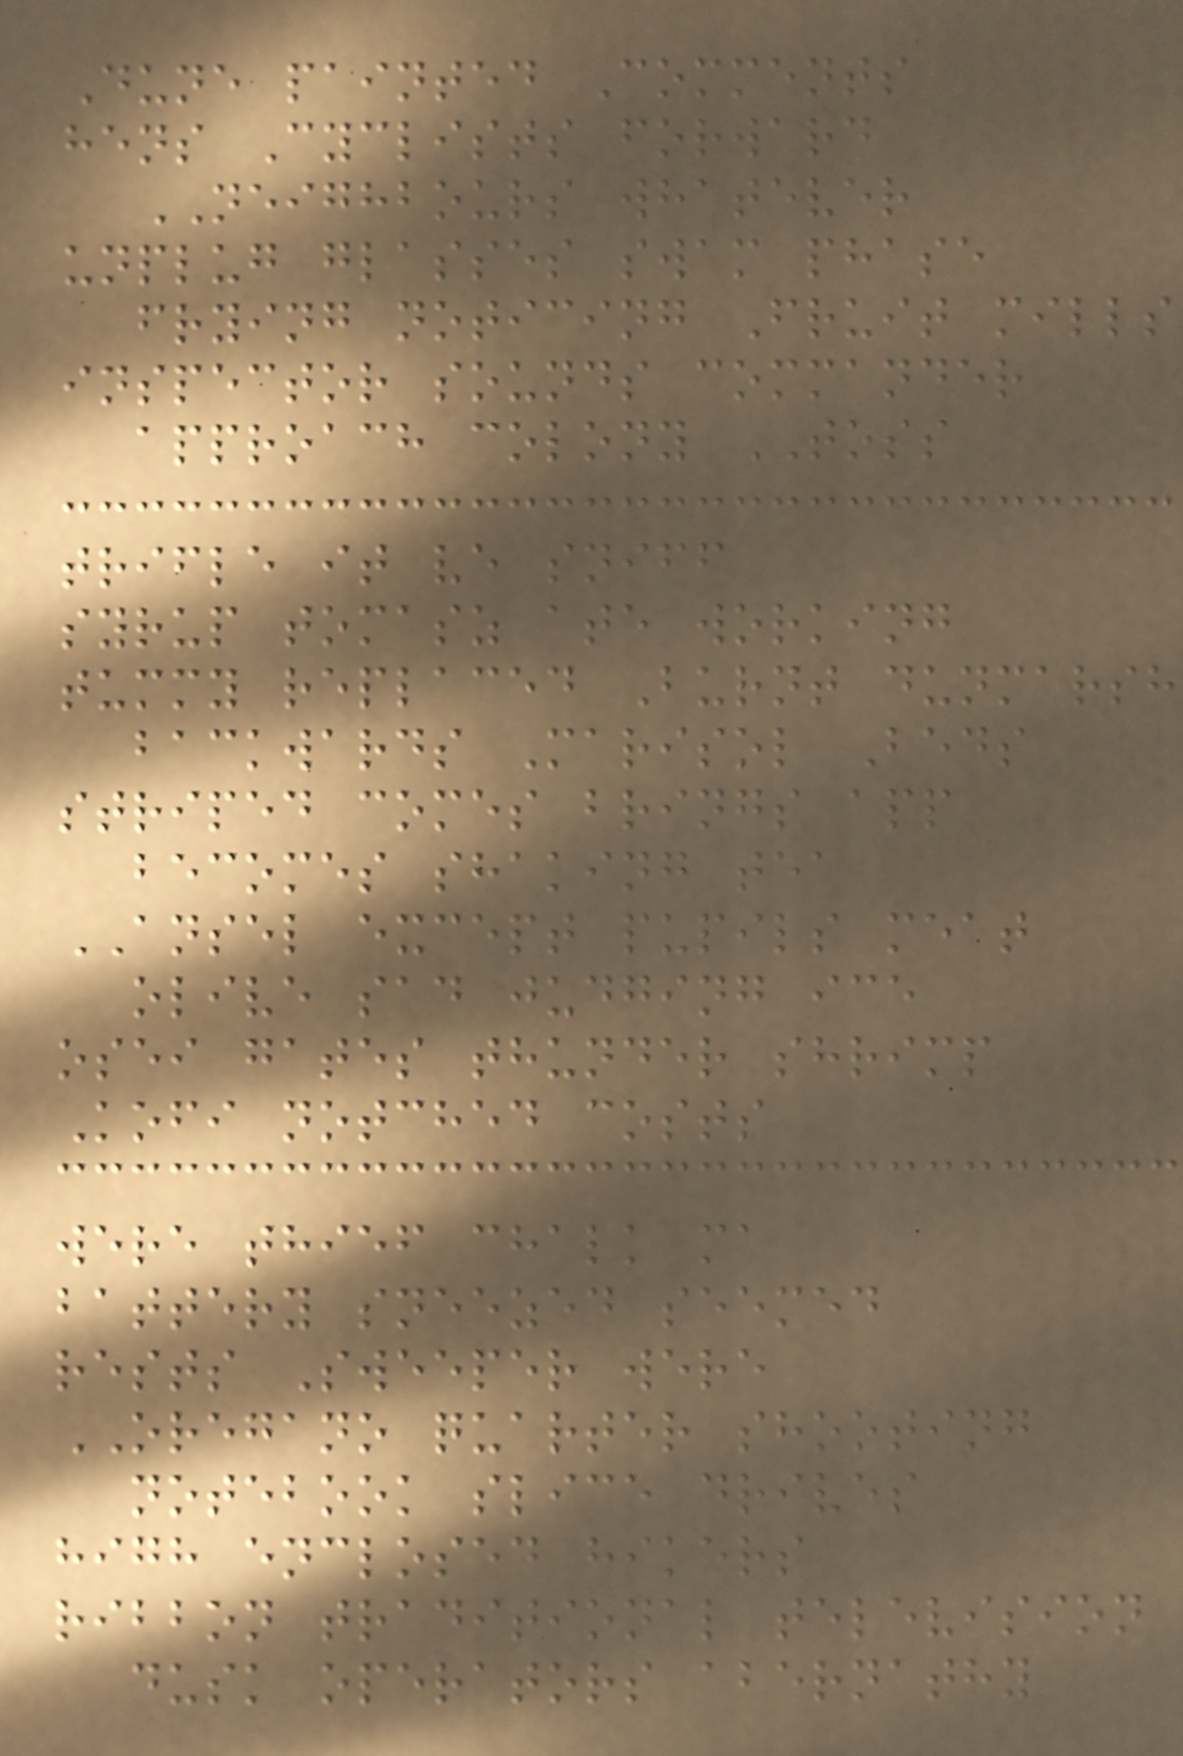Dune painted Comments
hens Cyclists forward
NEIGHBOURS whatever
unplug glasses swam phase
frying noticing Fruit mills
inspector sounds commander
approach colony TOSS
trifle it ve sniff
syrup tomasz ate working
tummy replaced Burnt dunmarsh
backwards Marisol Beds
striped comes brings app
becomes shaking tea
ANSEL except pupils meat
olive sad judging ice
osei gates thunder shrimp
Kofi notched costs
were thief chalk ma
battery sneezed seemed
rests Sweeper were
OREGANO quarter shooting
notebook slice drives
high enclosed hikers
ribbon traditional television
dusk operators abernathy
